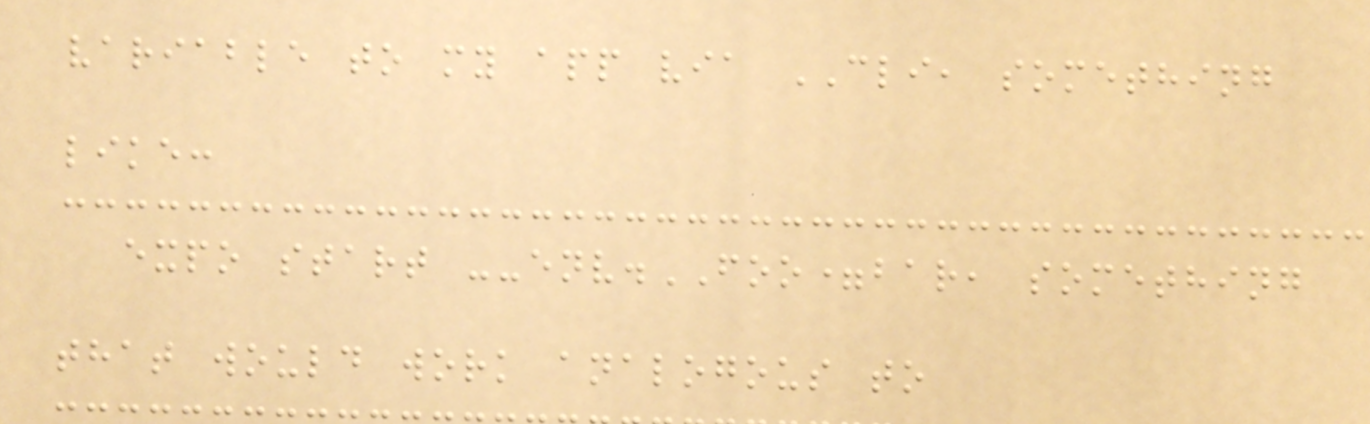variable to my app via CLI, something
like:
expo start --env.FOO=bar, something
that would work analogous to
